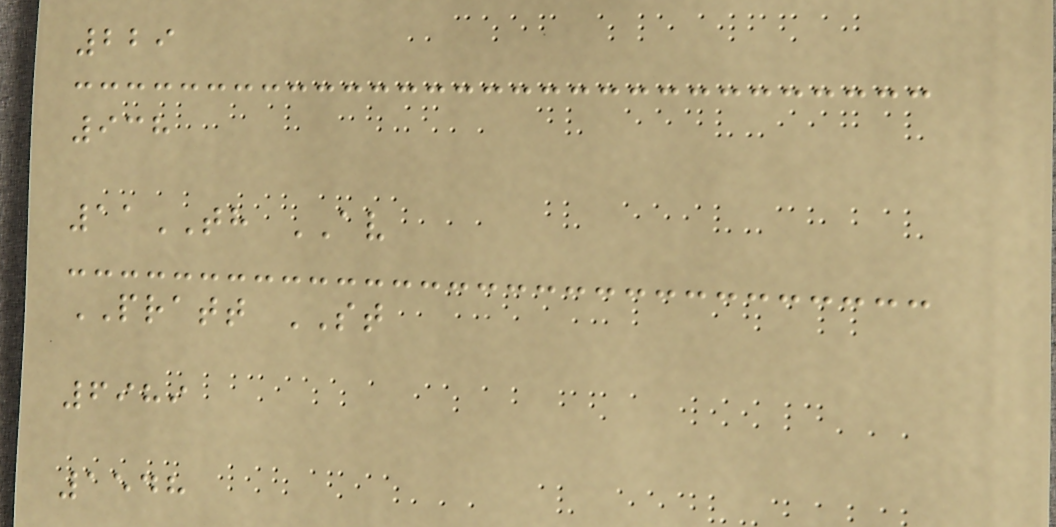229
938
11TH AV
PRATT ST
6989
1548
